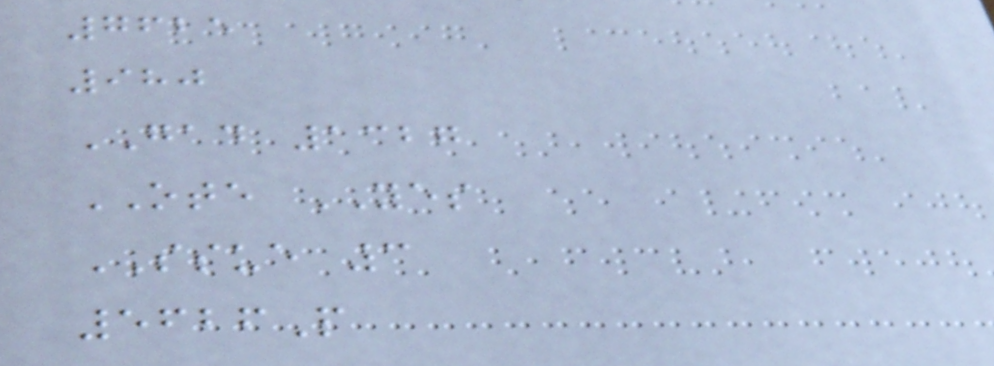7625
980
GAD 1327
OTE YES
SSUE 3
5626P
